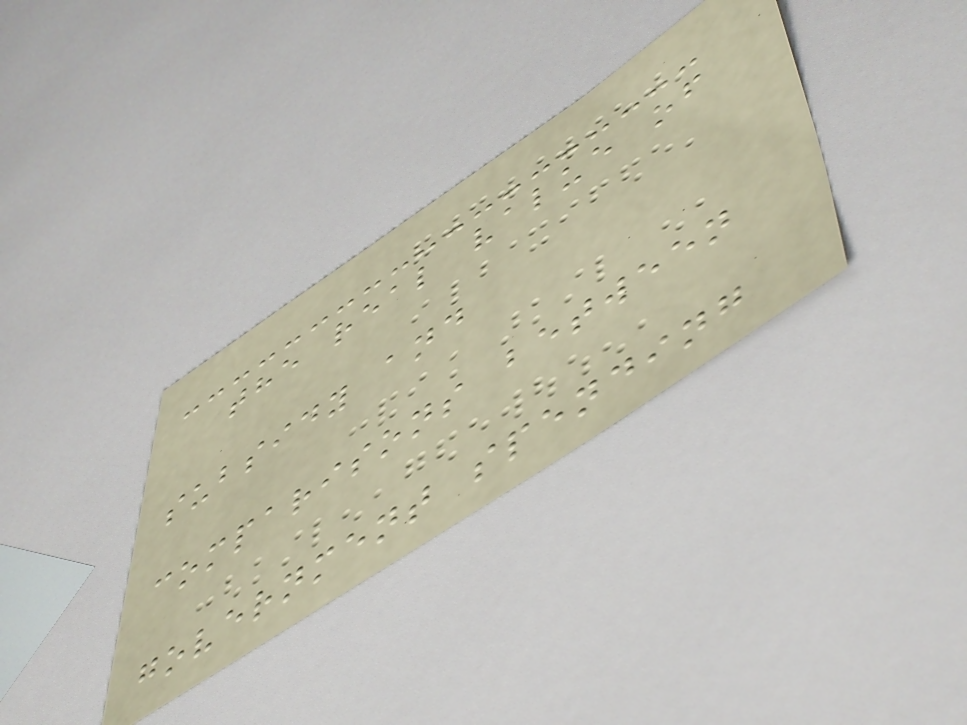the real value of
subsidy and
comparisons between
government spending
